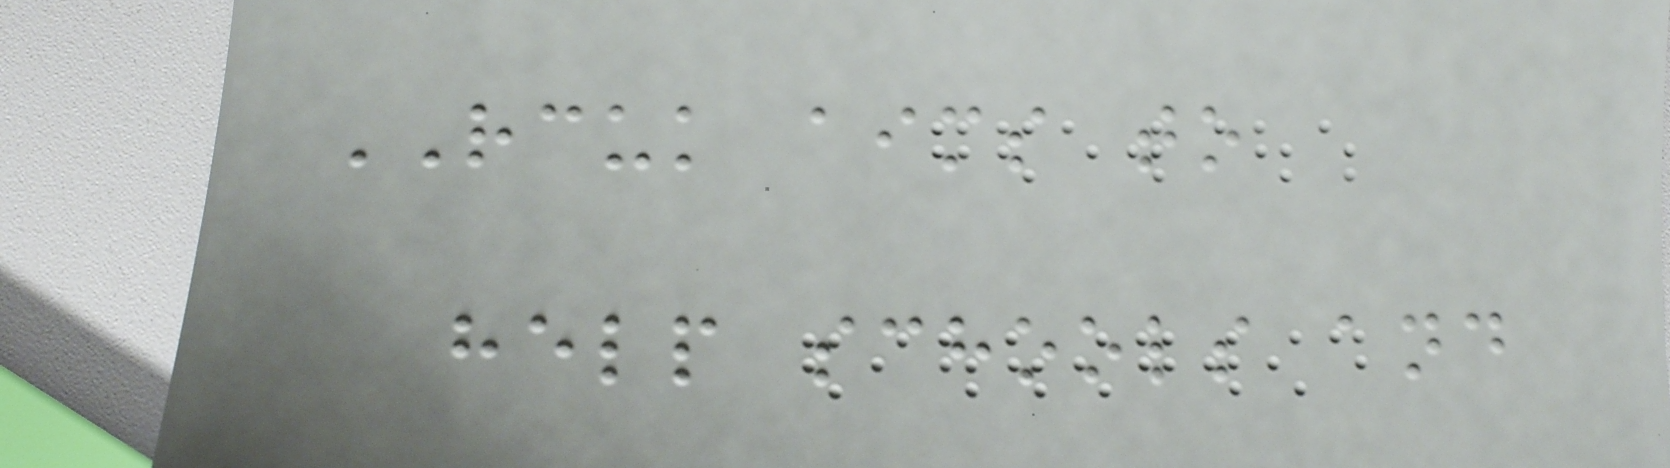RCUK aims to
help schools and
